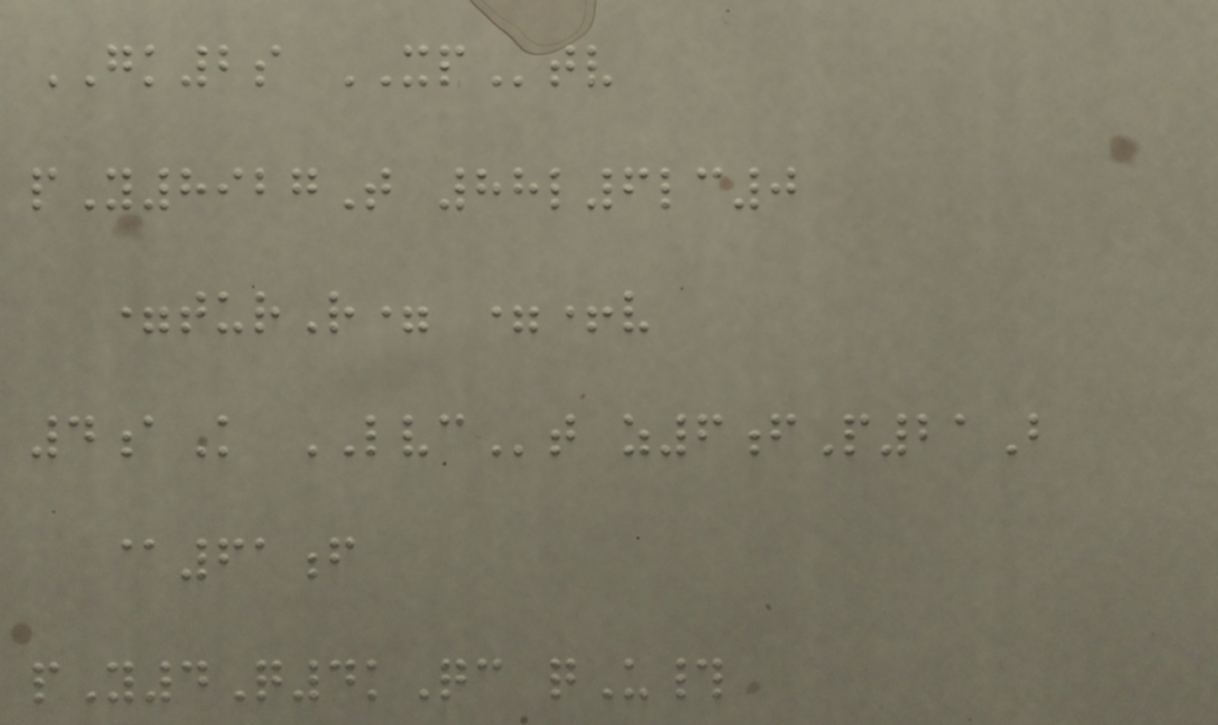GK2s XPtv
pY8927T 88l6lc0
=turR= =+v
4aK LVCt z6fP21B
@61f
pY4Q4kQc qU#
